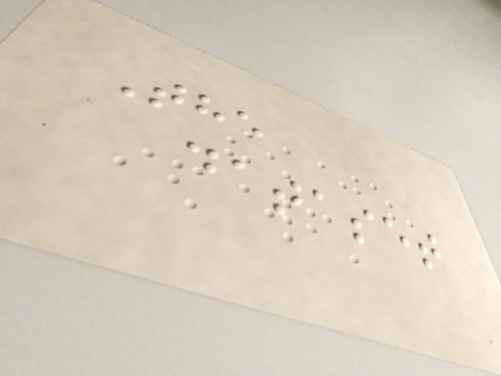The
dataset
